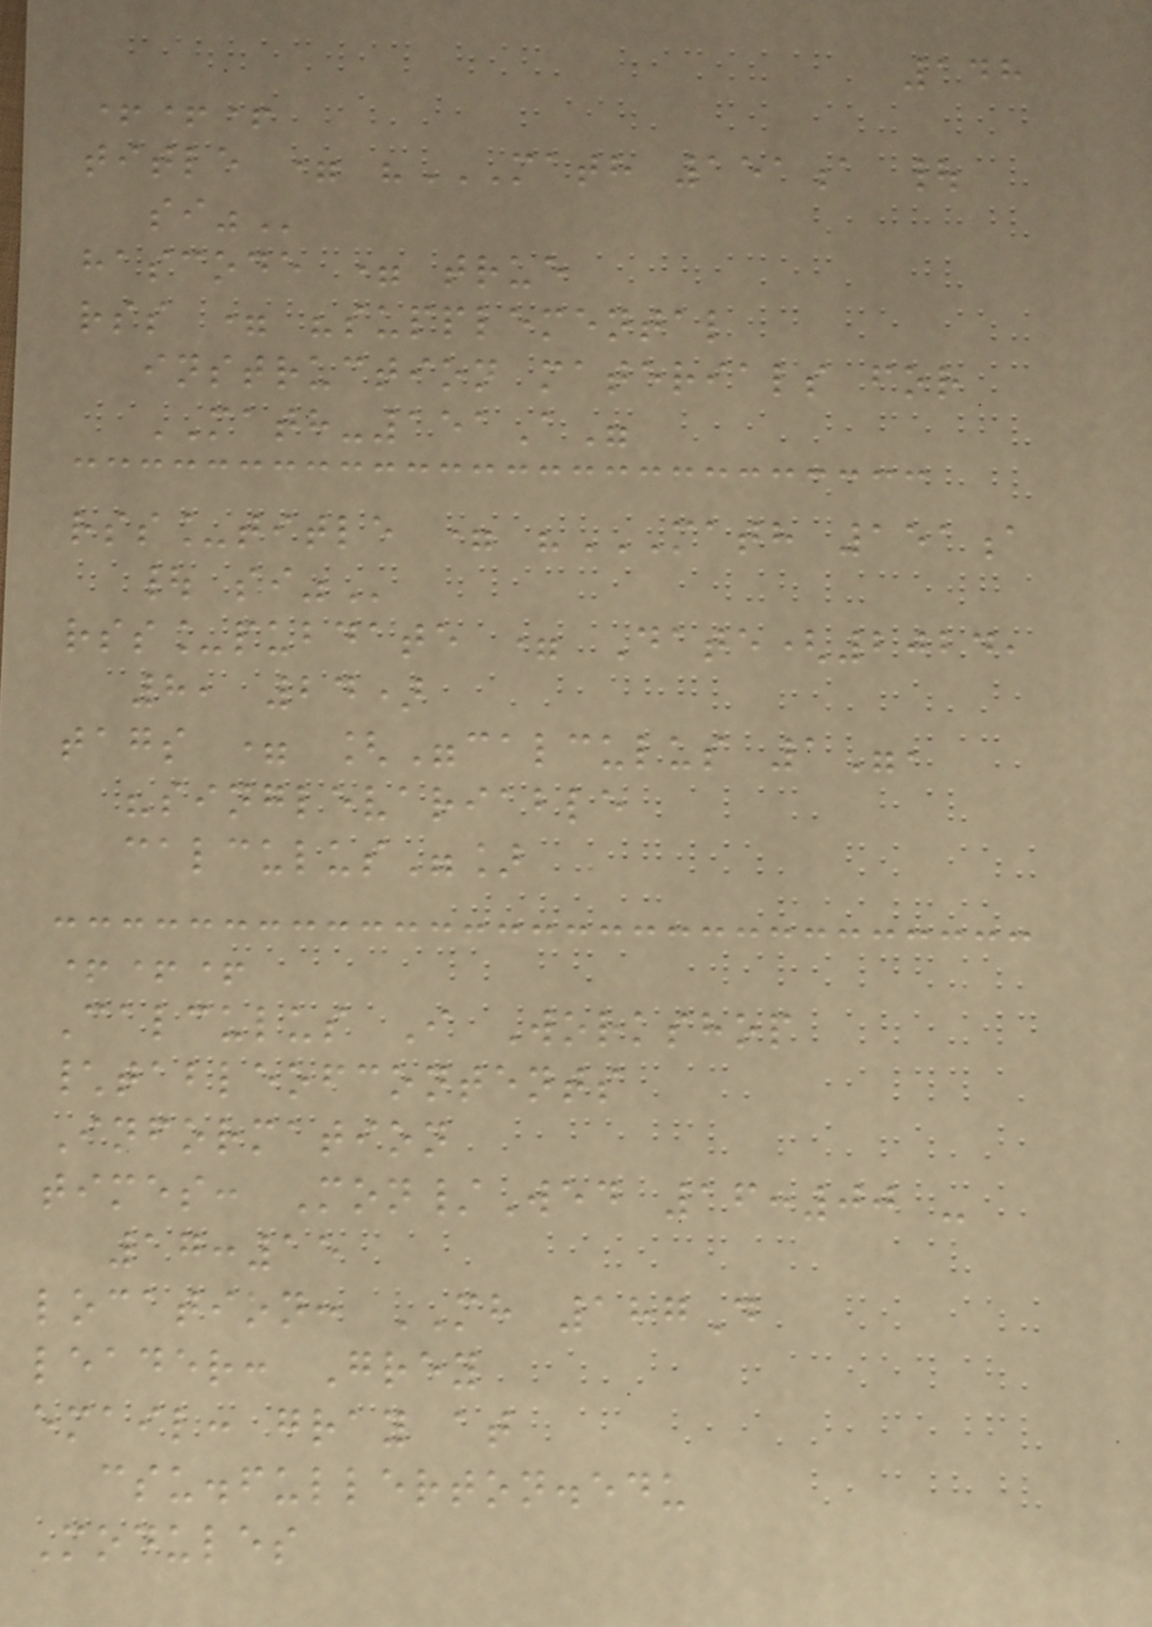148
+++
title = "MATH 151A |
SI"
hascode = true
rss = "supplemental
instruction materials for
MATH-151A"
rss_title = "MATH 151A
| SI"
rss_pubdate = Date(2024,
8, 24)
tags = ["calculus 1",
"singlevariable
calculus"]
+++
Calculus I Workshop
\tableofcontents
Information
times: Mon/Wed 16:00 -
17:15
location: MH 187D
leader: Grey
email: gray at
csu.fullerton.edu
Modules
